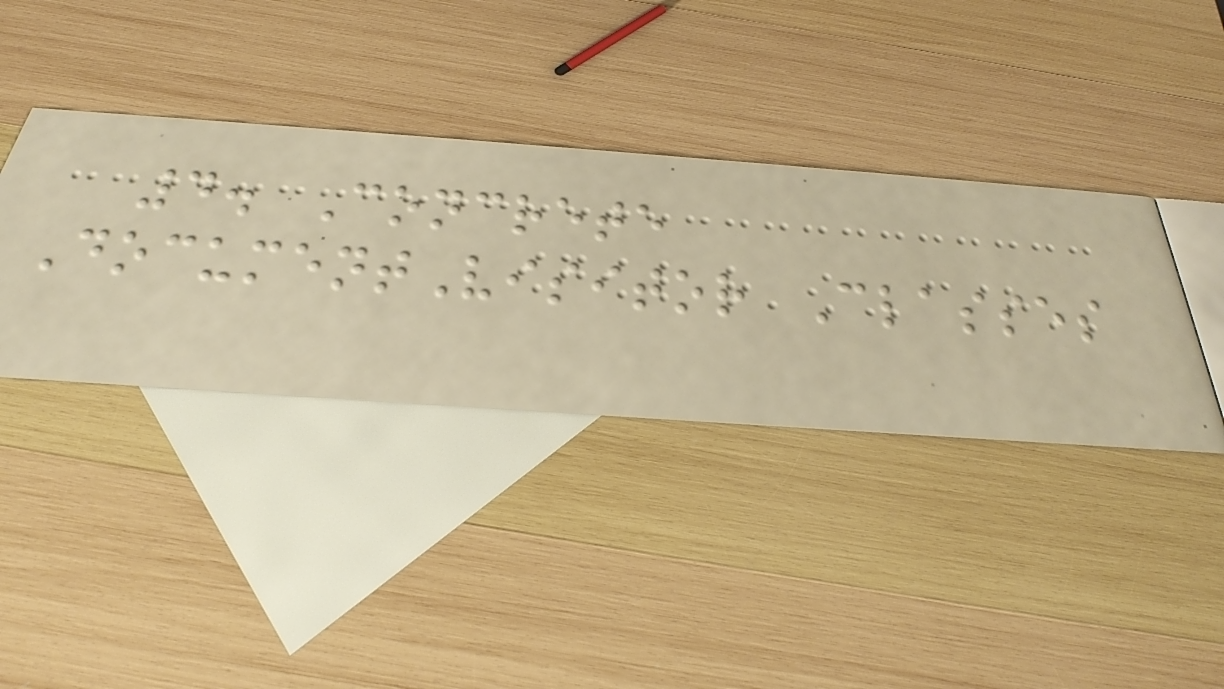4. Concrete
DocumentVisitor Classes
